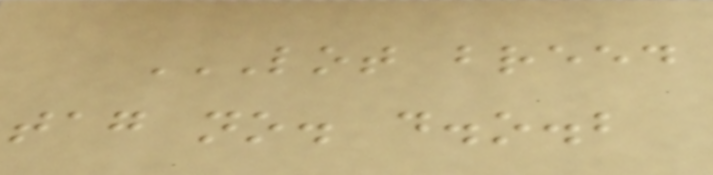LOT BREED
TAG NO. D.O.B
